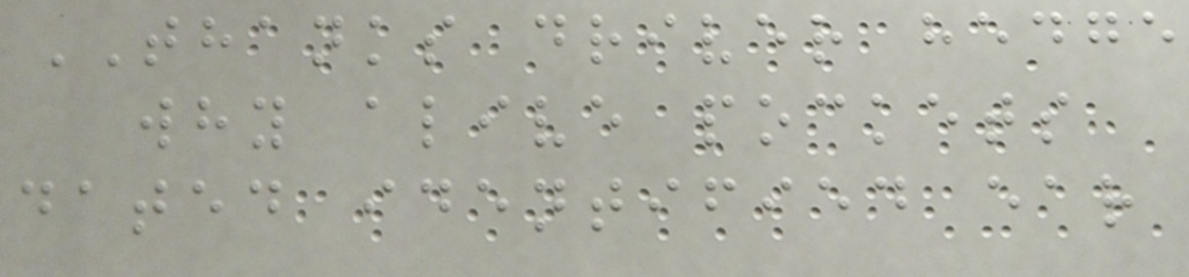THANKS driver hedge
why alive pockets
dated identified ear
